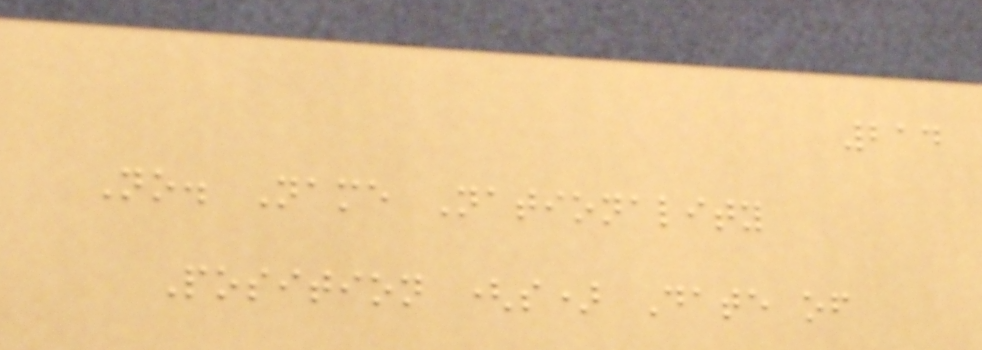214
No. Name Nationality
Position (s) Date of
